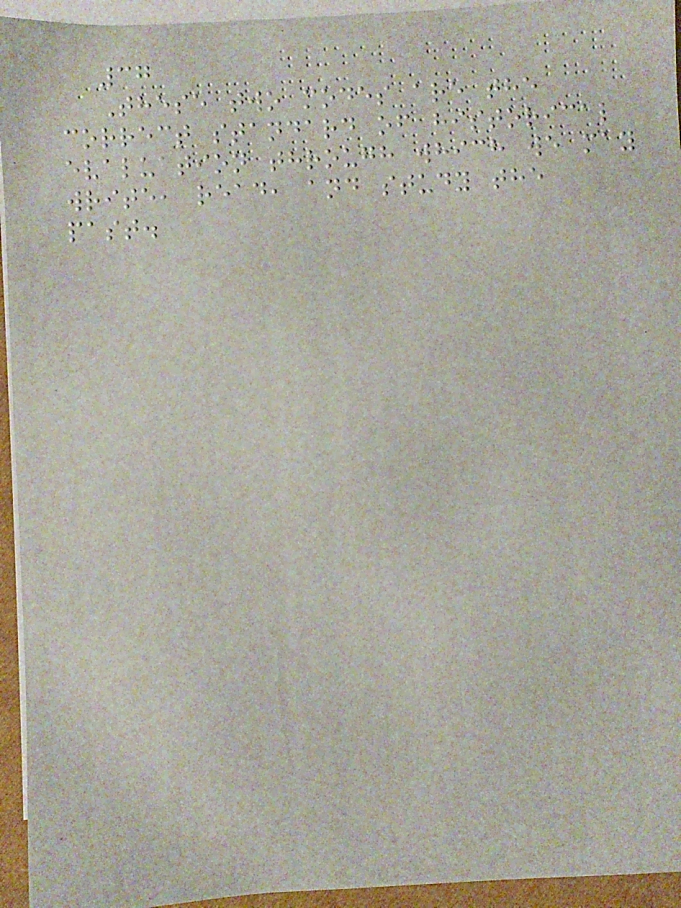37
These two modes are the
correct standard of historical
evaluation through which we may
write, read, and study the
past.
